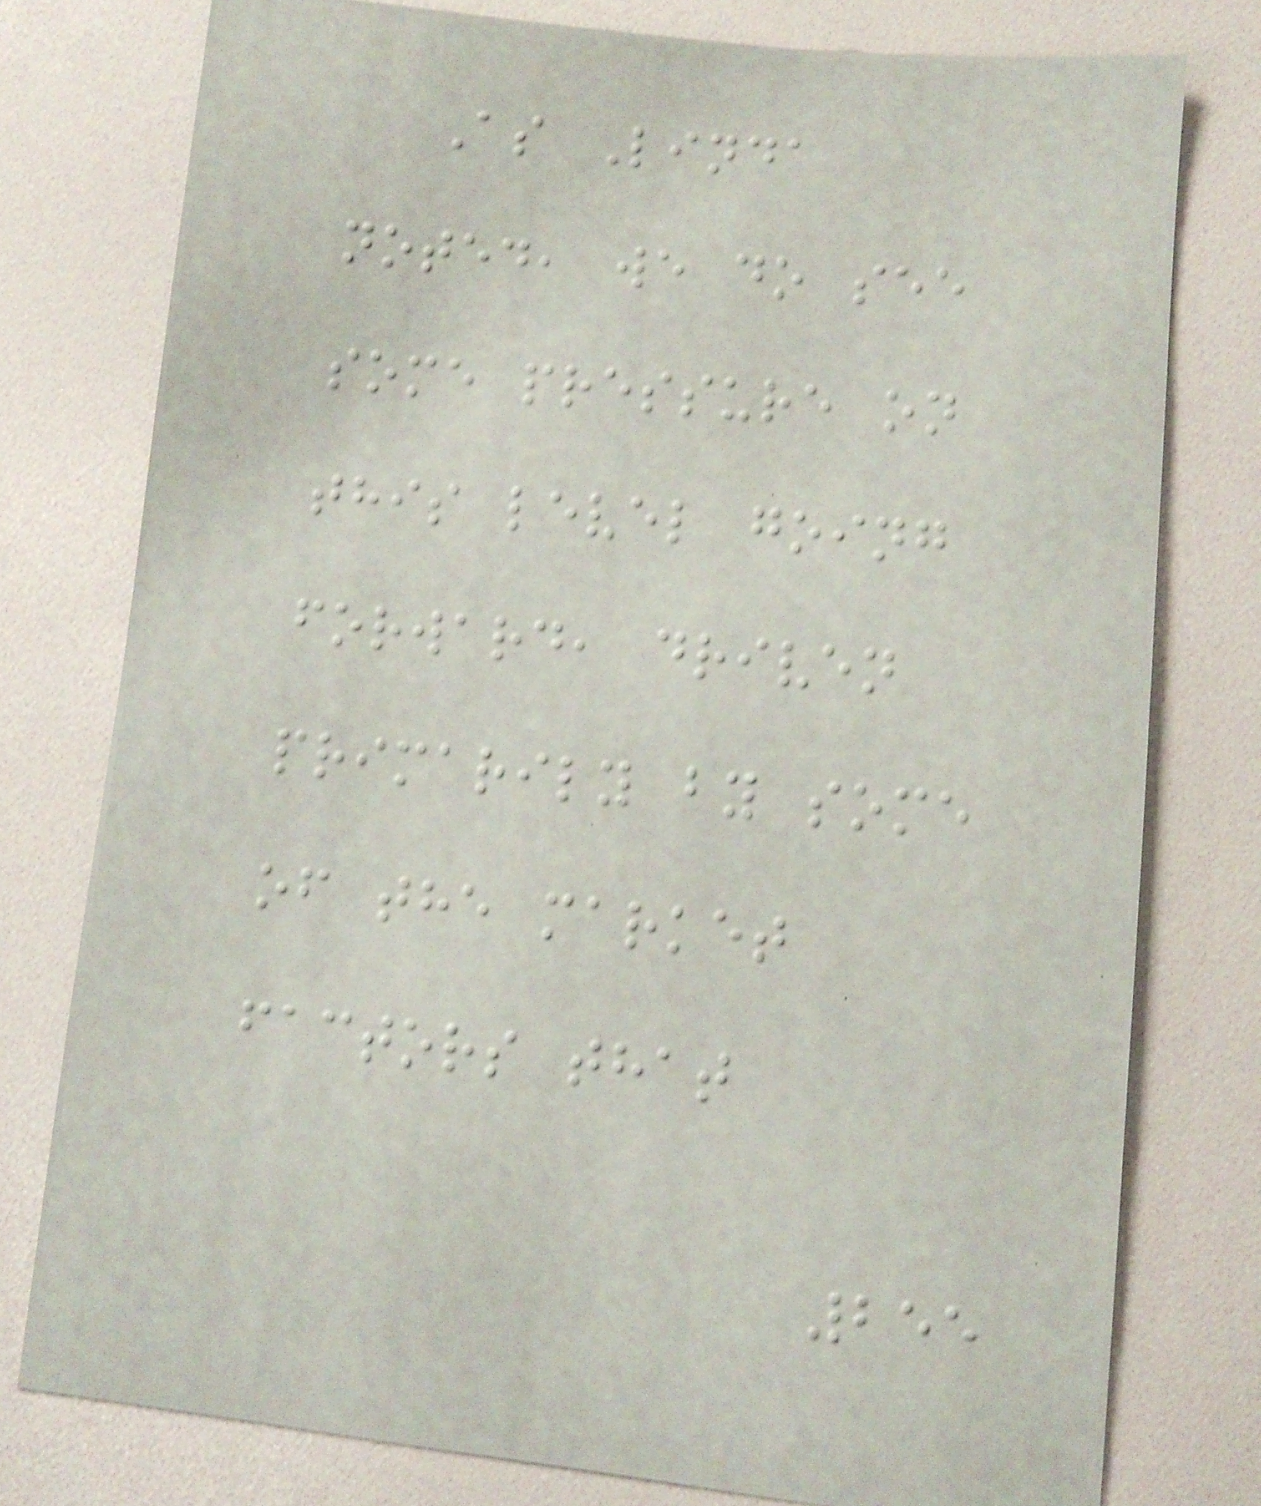As Linda
noted, we do see
some pressure on
this level going
forward, driven
primarily by some
of the market
factors that
255
